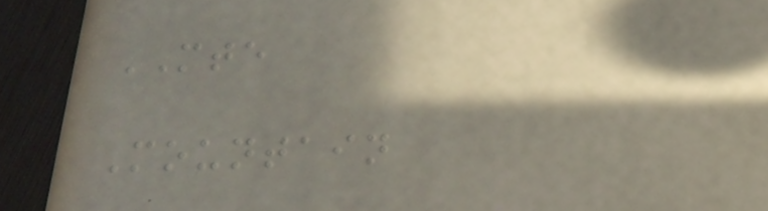MTE
Mountain
